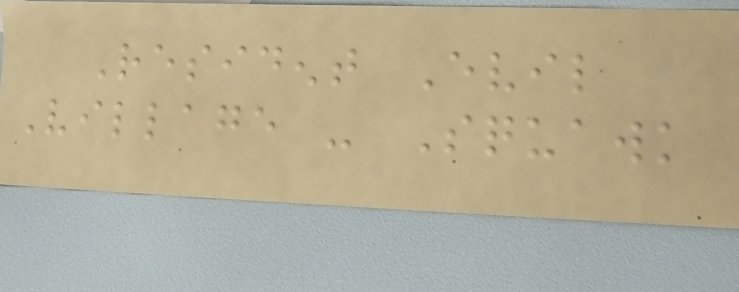Resident Evil
Village - Squawk
